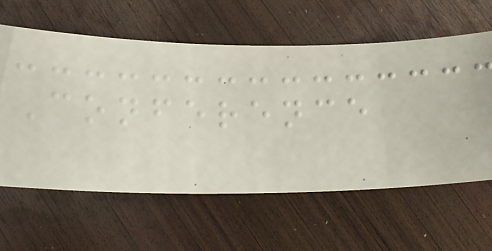Conference
